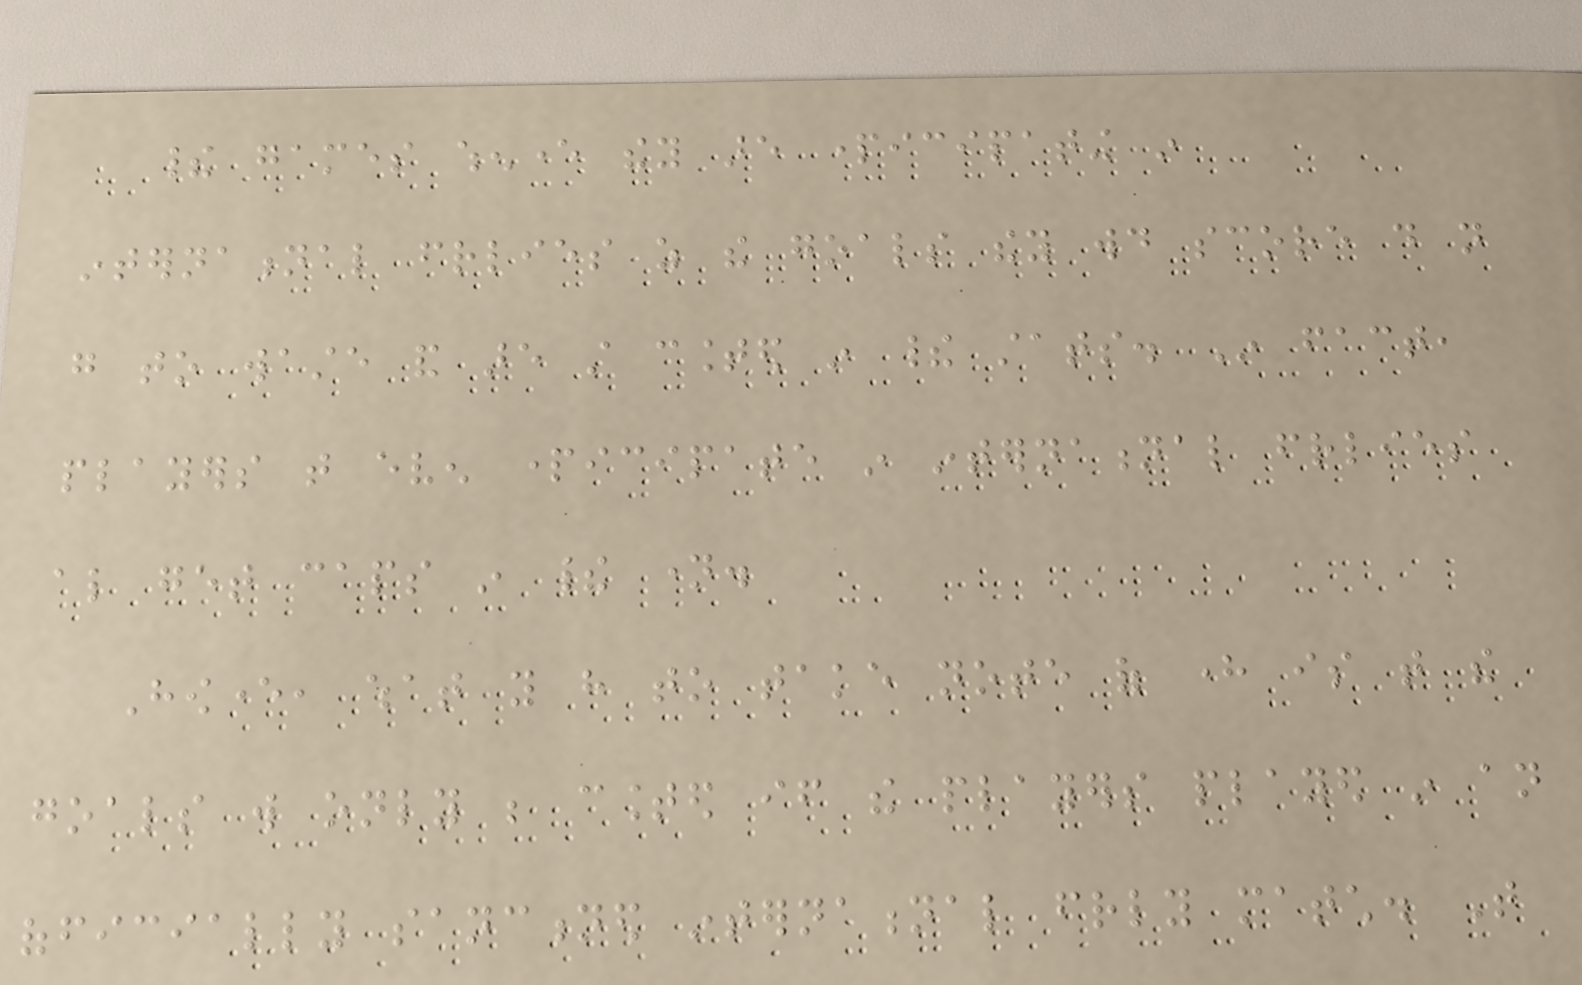their games whenever they are participating in
international friendlies as the goals they would score do not
go to waste and are still counted in their stats. In fact,
players that even participate in international friendlies
also get caps in their name.
However, what you have to take note of here is that the
goals will only be counted if the players played in an
officially sanctioned international friendly match. That
